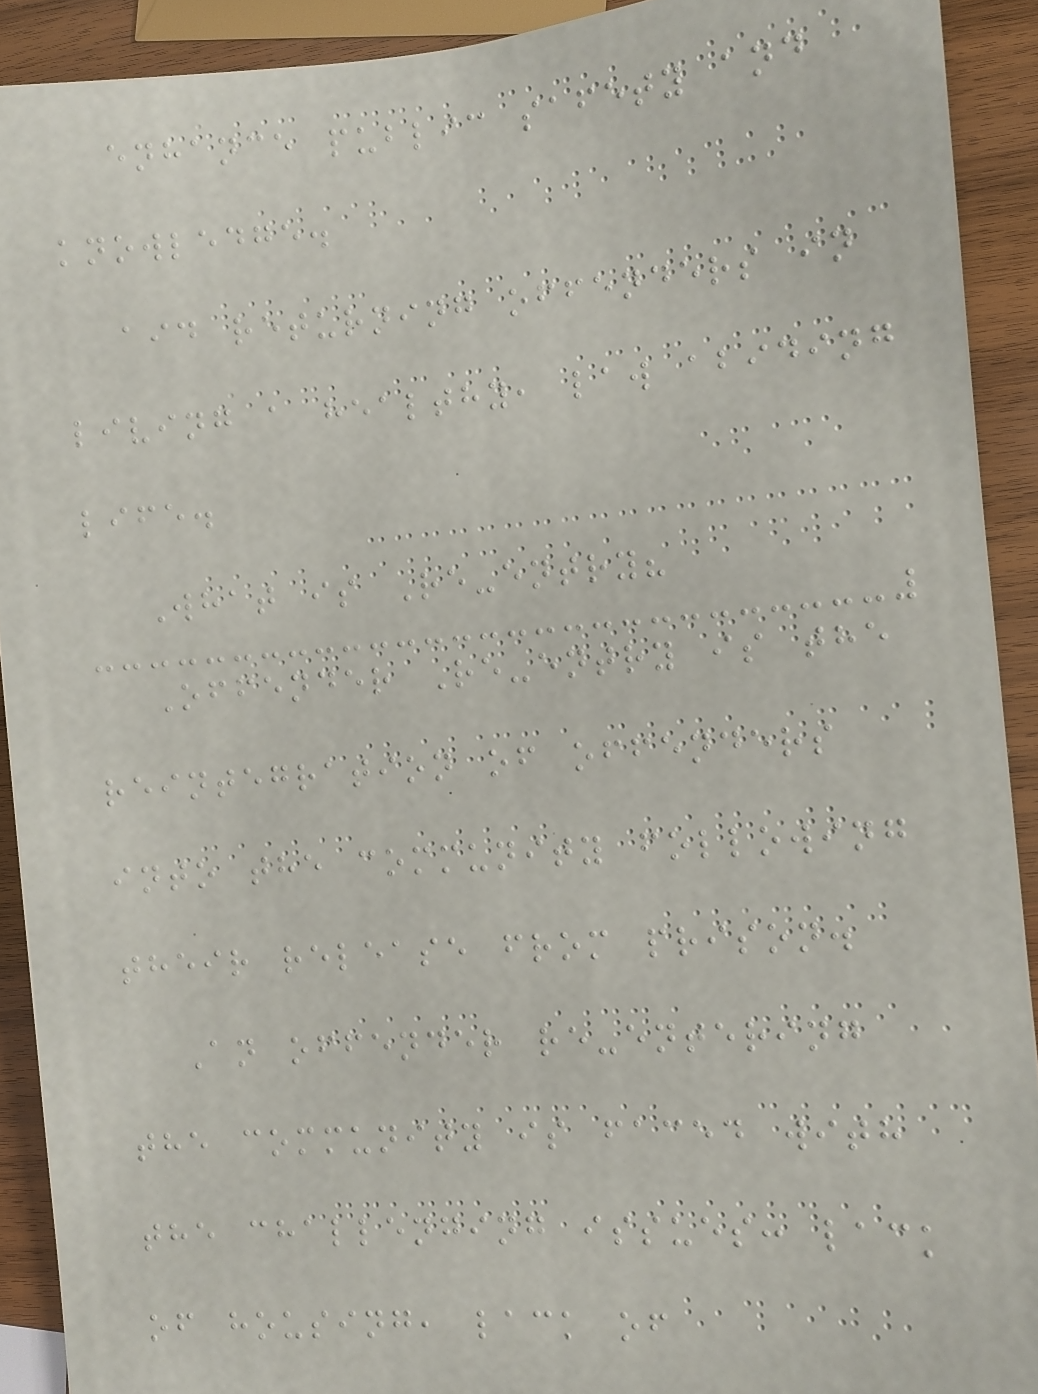enhance public safety and
knowledge.
aid returning offenders in
living a healthy, law abiding
life.
What is Re-entry?
Offender Re-entry is the
reintegration of offenders
into the community following
their release from prison.
An offender re-entering
the community is faced with
the challenging issues: lack
of housing, lack of
